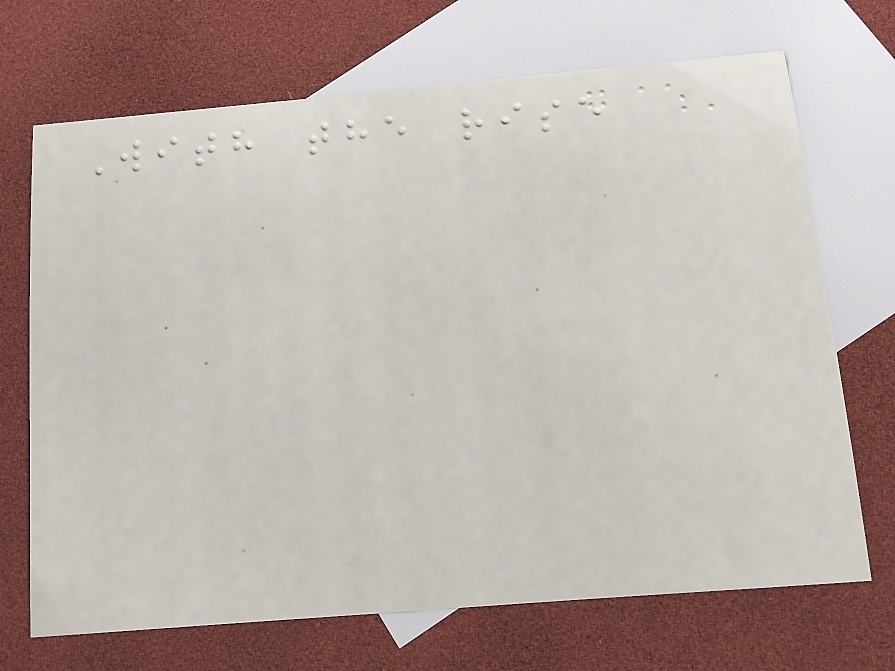With the rise
